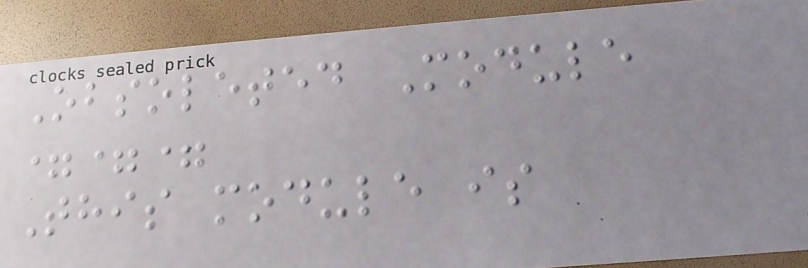Obsoleted Module
===
This module is
